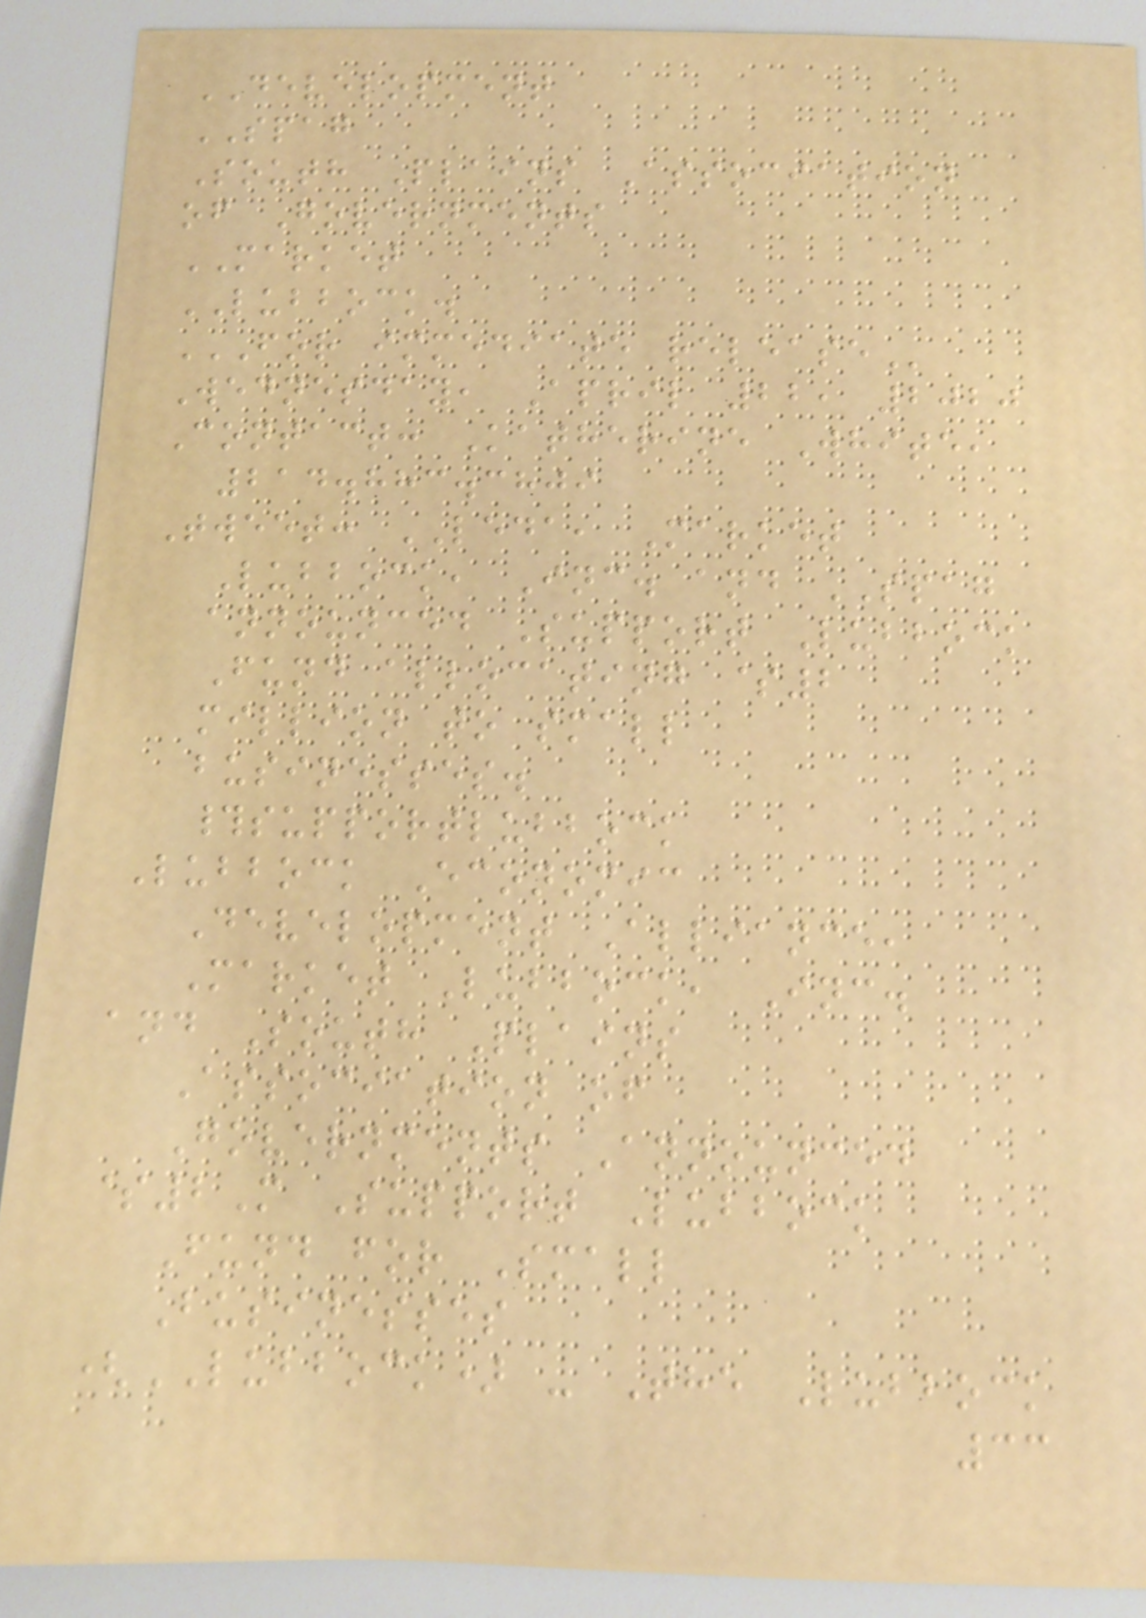DEVELOPMENT
SPAG
South Plains Association
of Governments
MARKET
LUBBOCK.
FOR IMMEDIATE RELEASE
Wednesday, April 22, 2020
Contact: Katherine White,
214.883.3809
Tweet: LEDA, Market
Lubbock, Inc. and SPAG
announced Support Lubbock
Fund allocating $2
million to small
businesses.
#supportlubbock
Lubbock Economic
Development Alliance,
Market Lubbock, Inc.
and South Plains
Association of
Governments Announced
$2M Support Lubbock
Fund for Small
Businesses
(LUBBOCK) - The Lubbock
33
